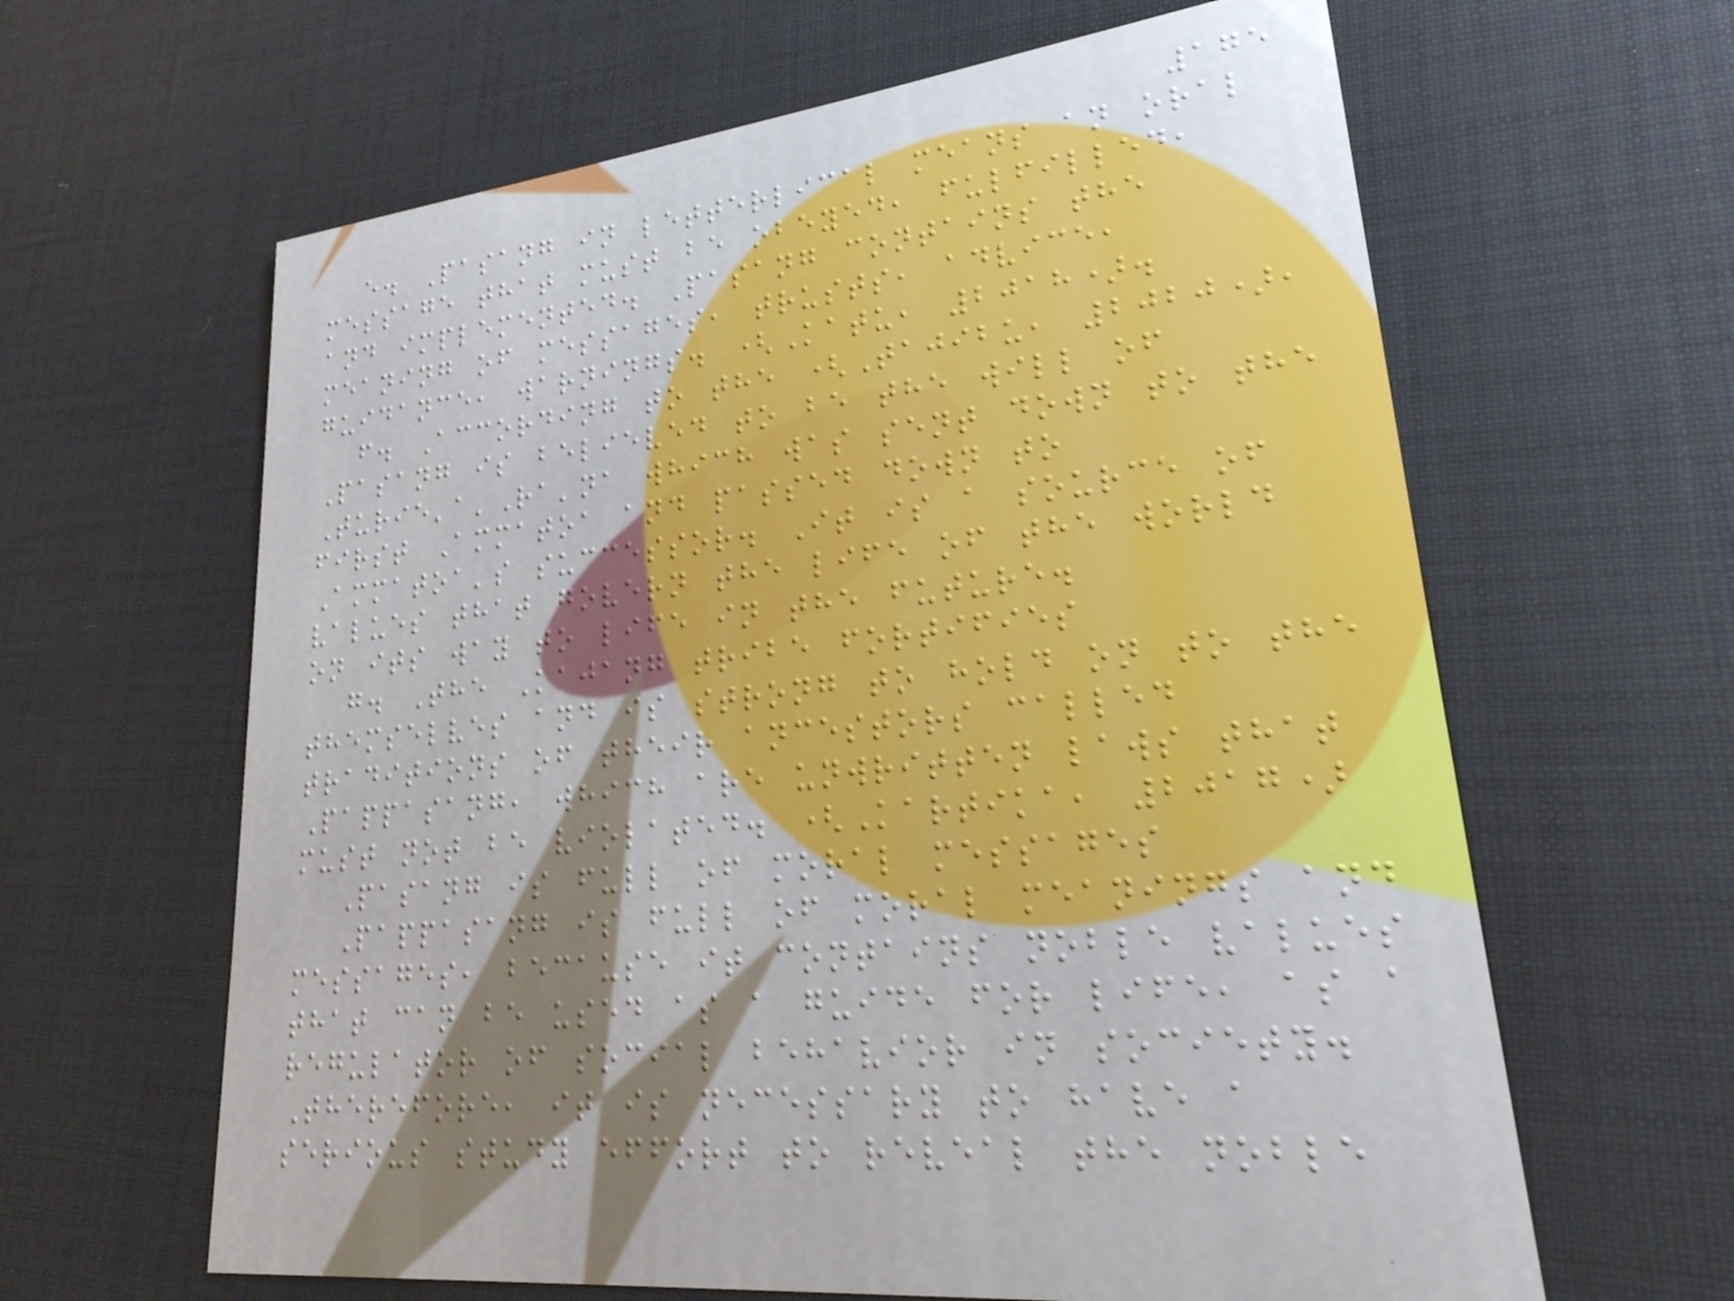175
e. Pasang in letterlical means an oral
message that must be obeyed, fulfilled,
and implemented. Pasang contains the
meaning of messages, trusts, advice,
guidance, warnings. (Katu, 2018).
f. According to the (Tajibu, 2020),
Pasang is believed to be the will of
Turie'a'Ra'na which was sent down to the
first Ammatoa and passed down to
Ammatoa's successor. It is a source of
values that govern the life of the world
on its way to life in the future.
g. The Kajang tribe fortifies
themselves and is strong to hold on to the
traditions of their ancestors called
Pappasang, which are unwritten laws that
must not be violated. (Kartika, 2017)
Pasang is full of moral messages
Pappasang is full of moral meanings and
messages, because it contains noble values
that can be used as a guide for life, as a
regulator of social behavior in society.
Therefore, it is necessary to have a
serious study effort to reveal the noble
